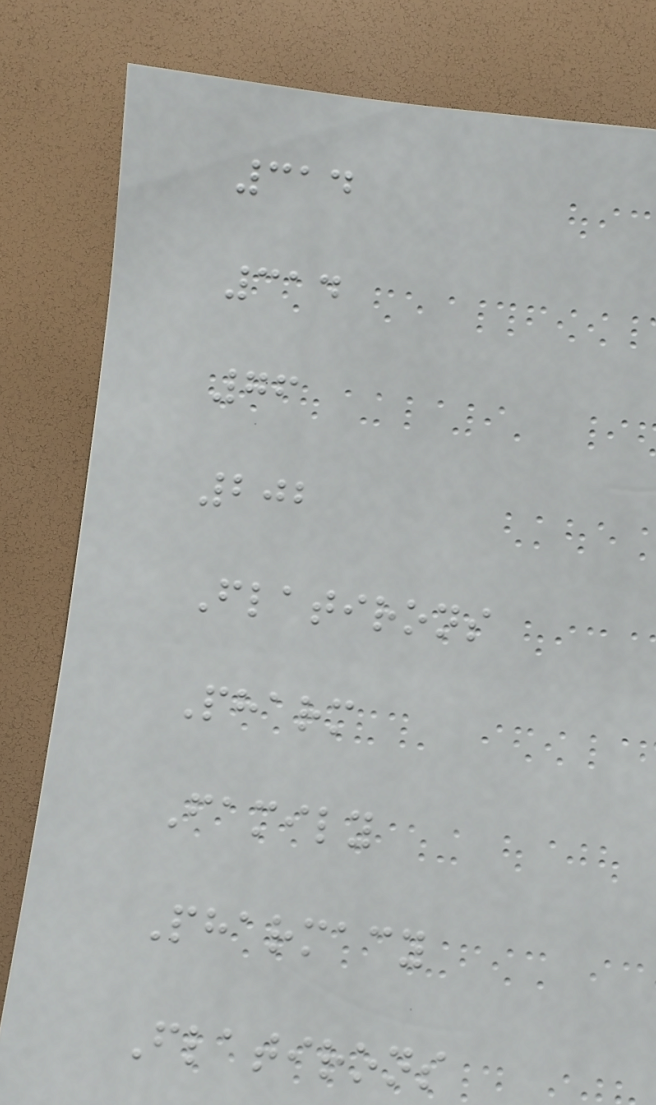314
314
76
202
Flatirons
Pharm
Family
Pharmacy
Flatirons
